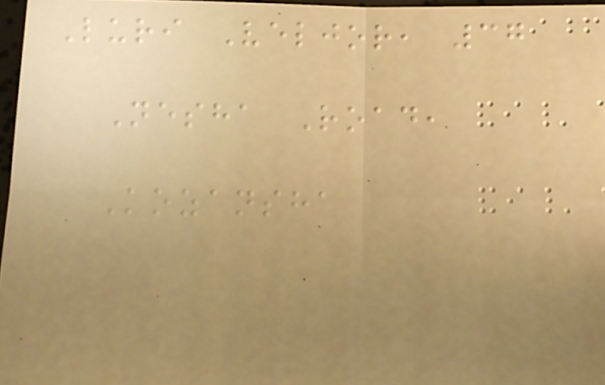Luri Veljor, 37
Nesha Road,
Kozansha
